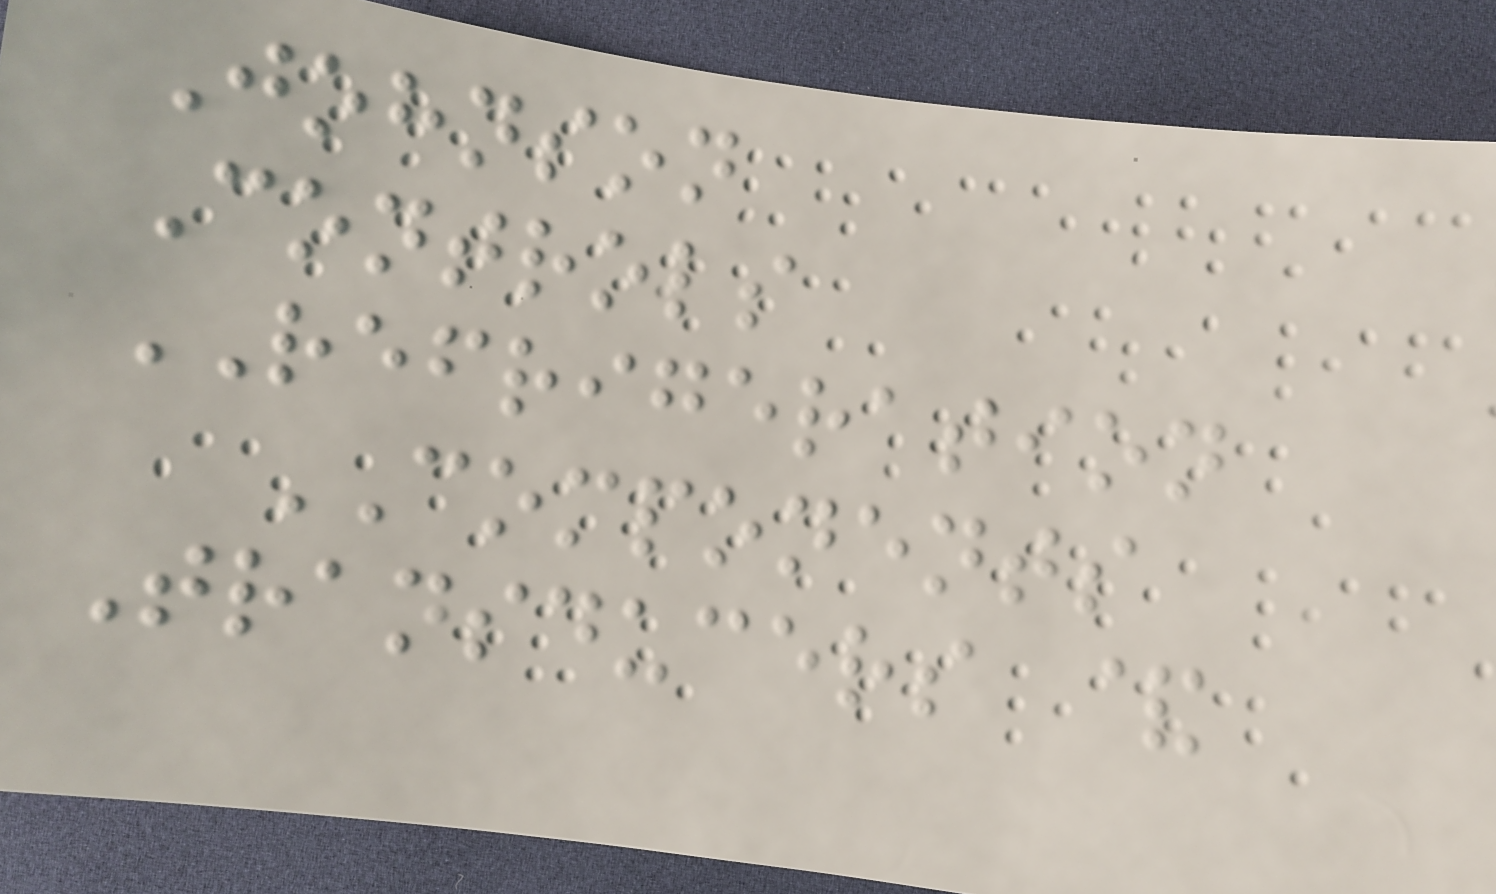Johnson
Controls
REFRIGERATION
COMPONENTS
Transducers &
